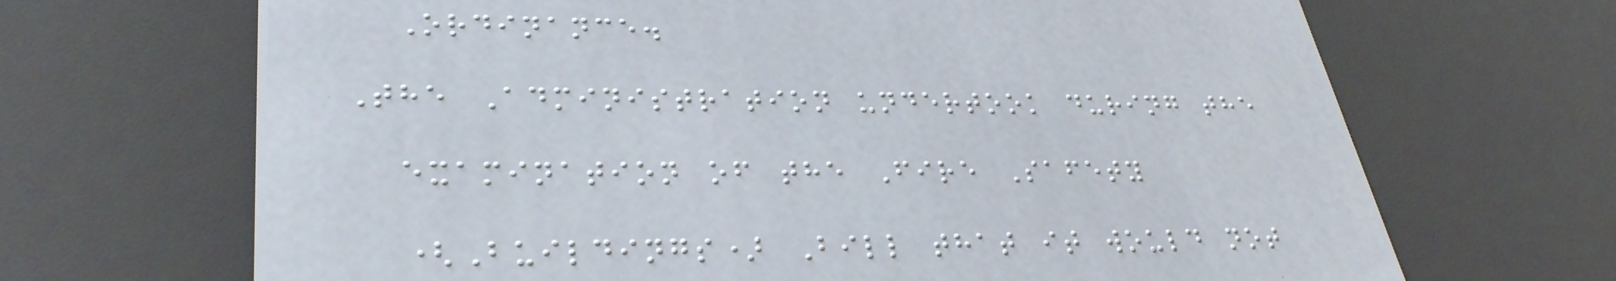Ordinance.
The Administration undertook during the
examination of the Fire Safety
(Buildings) Bill that it would not
